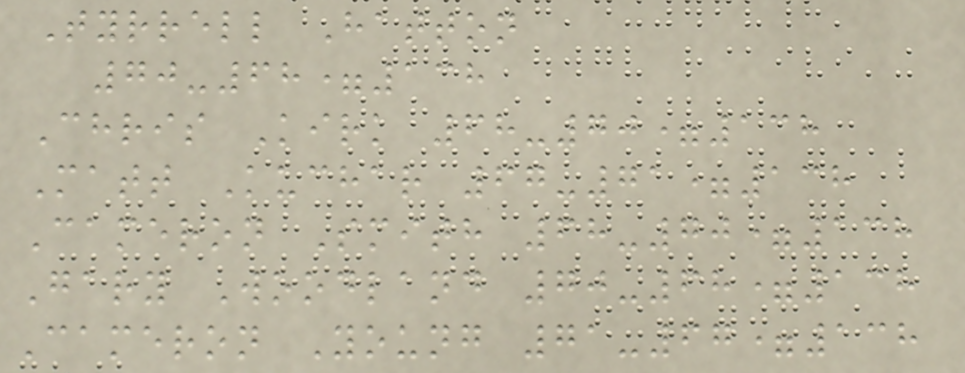Tyrrell Hatton
70-68=138
Chris Kirk 68-70=138
Matt Kuchar 67-71=138
Cameron Smith 68-70=138
Gary Woodland 70-68=138
Cameron Young 71-67=138
